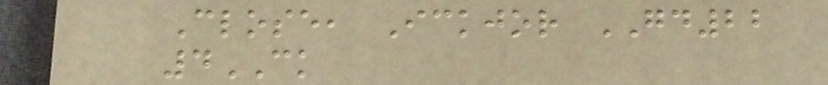Close, Ickjor GD22
4CK
